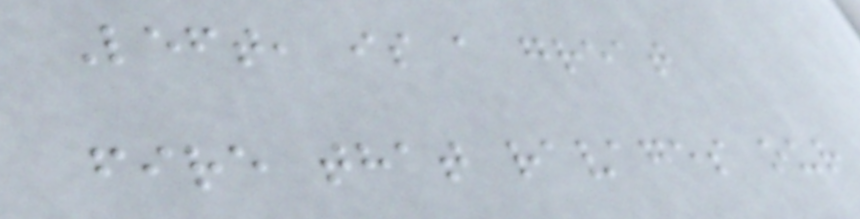Left, is a great
fire that ravages our
